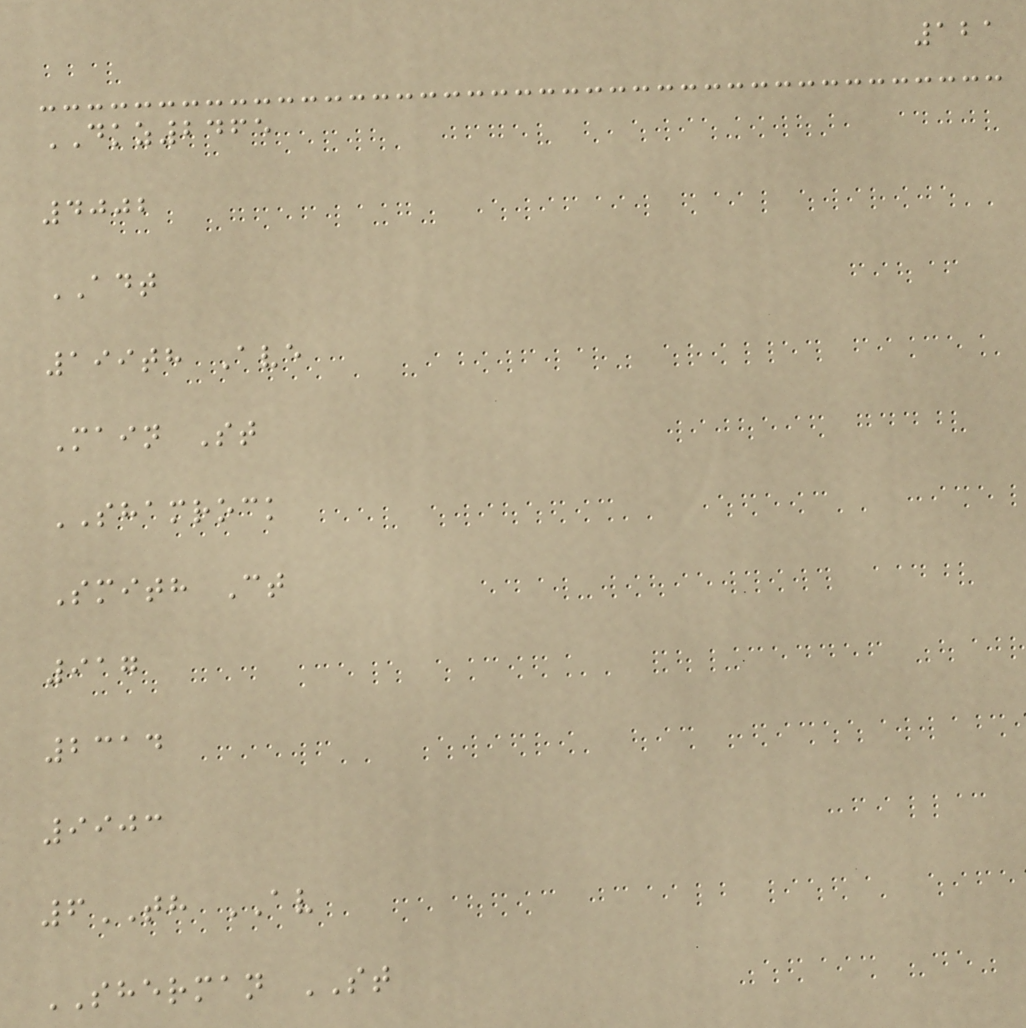121
DKZ2465
4002
ADT
199th Ave
Main St
SHAMROCK
Smith Ct
917
2314
9903
6TH AV
SHERMAN ST
